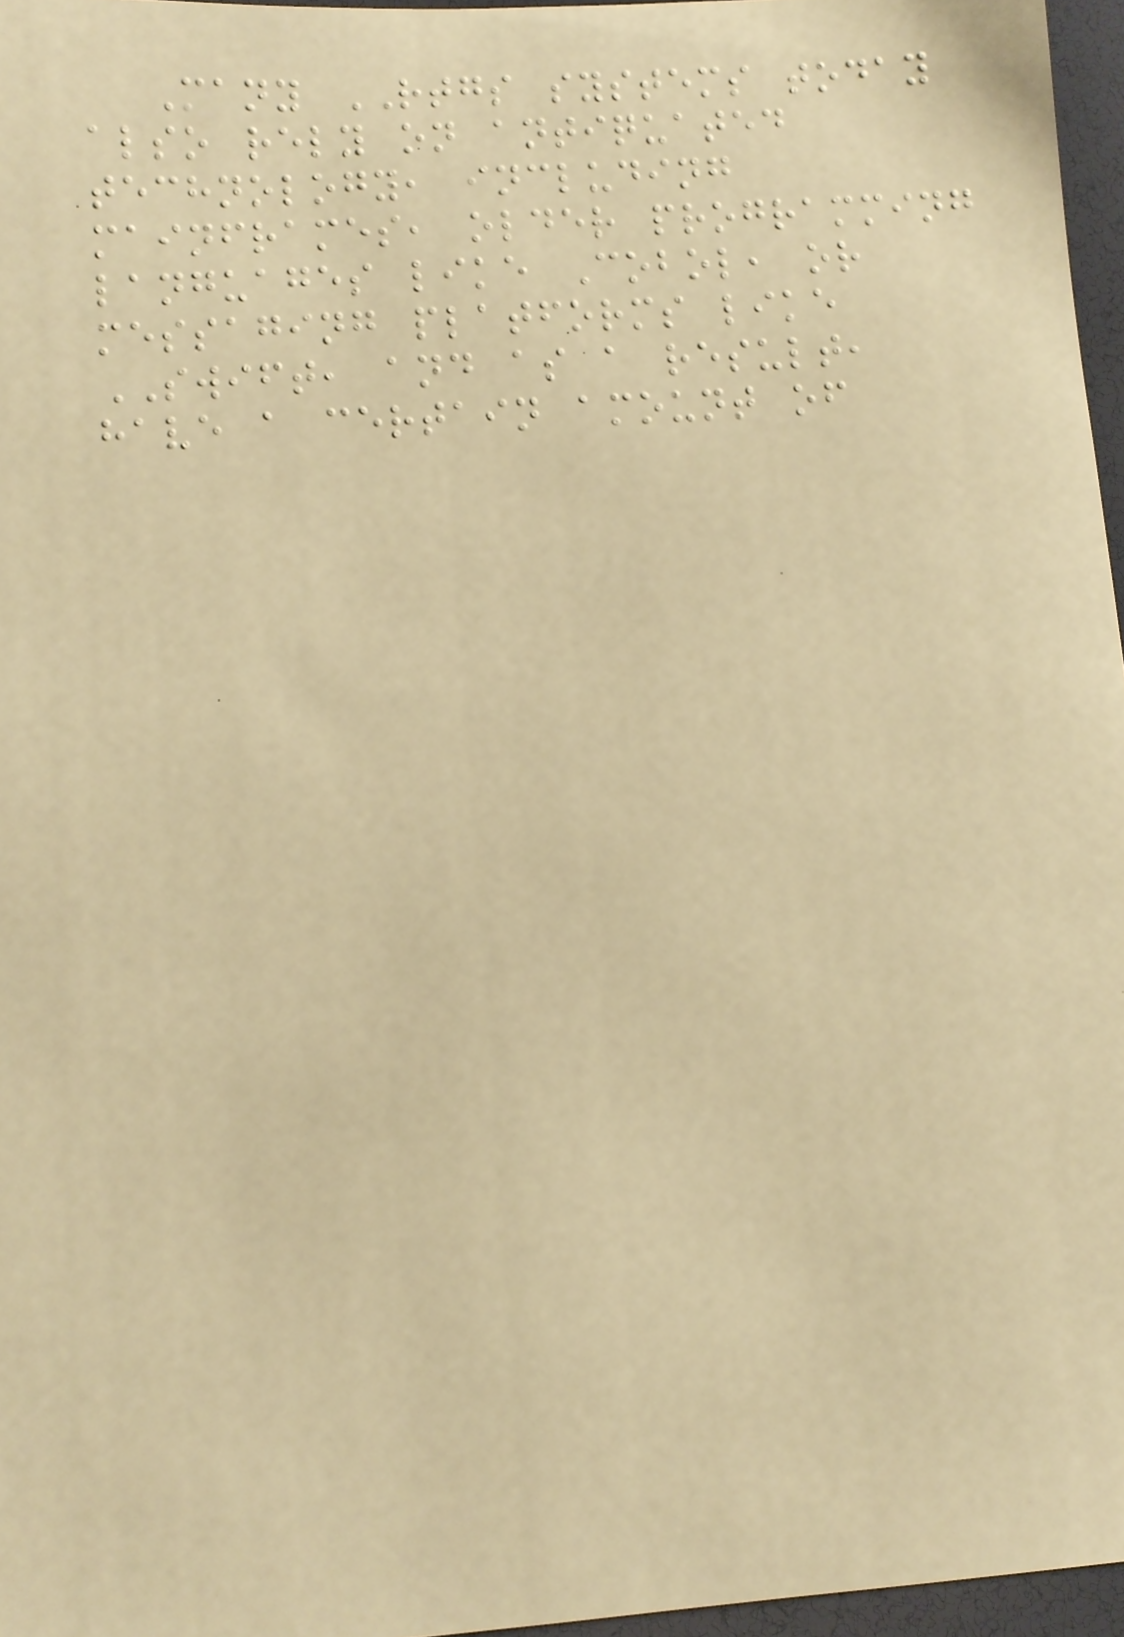Many RTGS systems today
also rely on antiquated
technology, including
mainframes, older programming
languages like Cobol, or
messaging platforms like
SWIFT, and as a result,
have a certain amount of
